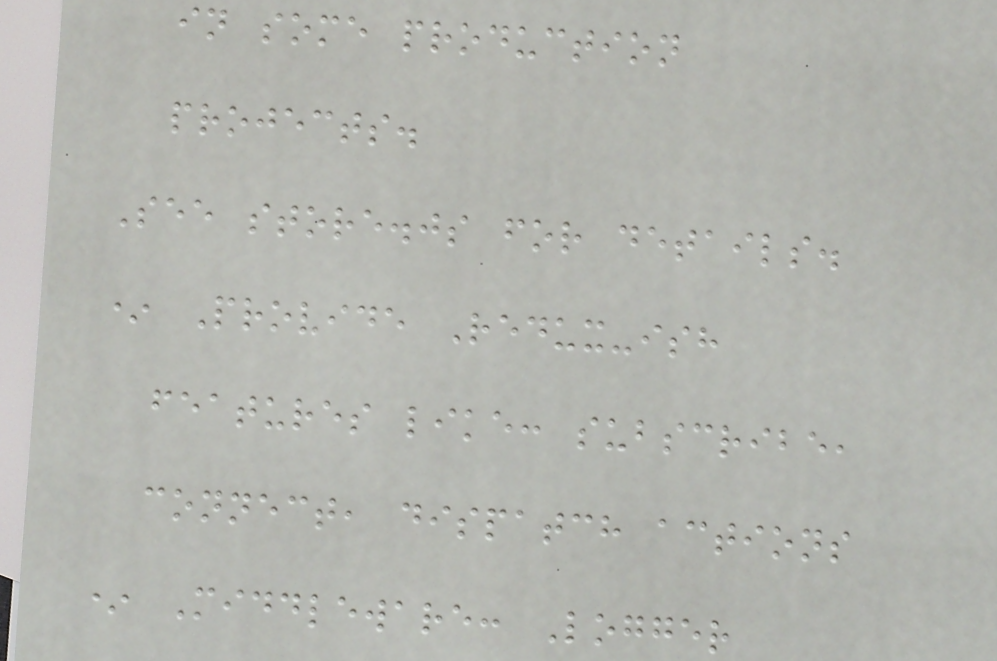in some production
projects.
See store.js for details.
* Provide Redux-ish
features like: subscribe,
connect, dispatch actions
* Middleware: Logger
